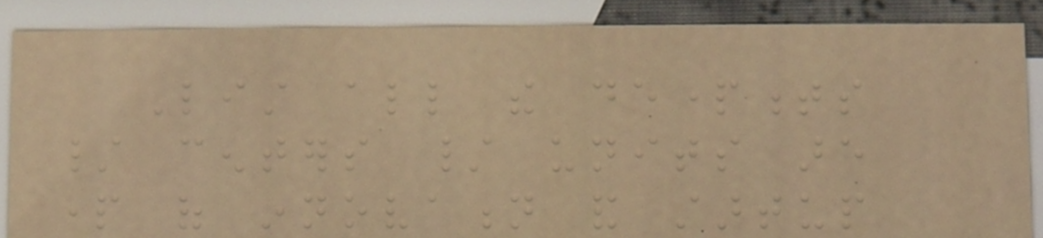List all the departments
/ centers / units are
part of innovation and startup
